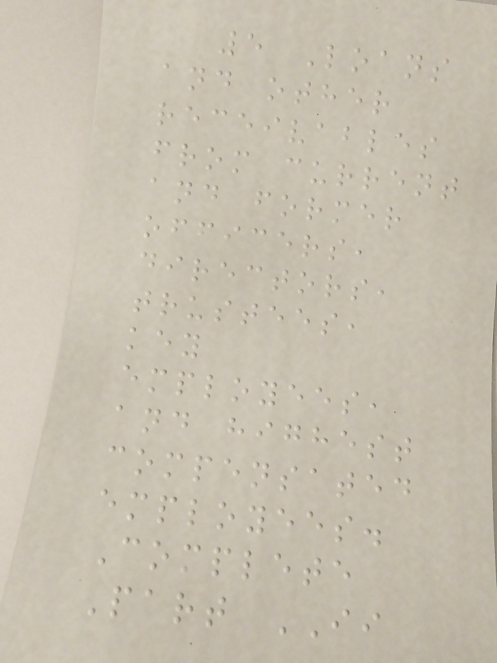5 Loans
and other
receivables
from current
and former
officers,
directors,
trustees,
key
employees,
and highest
compensated
employees.
Complete
Part II
